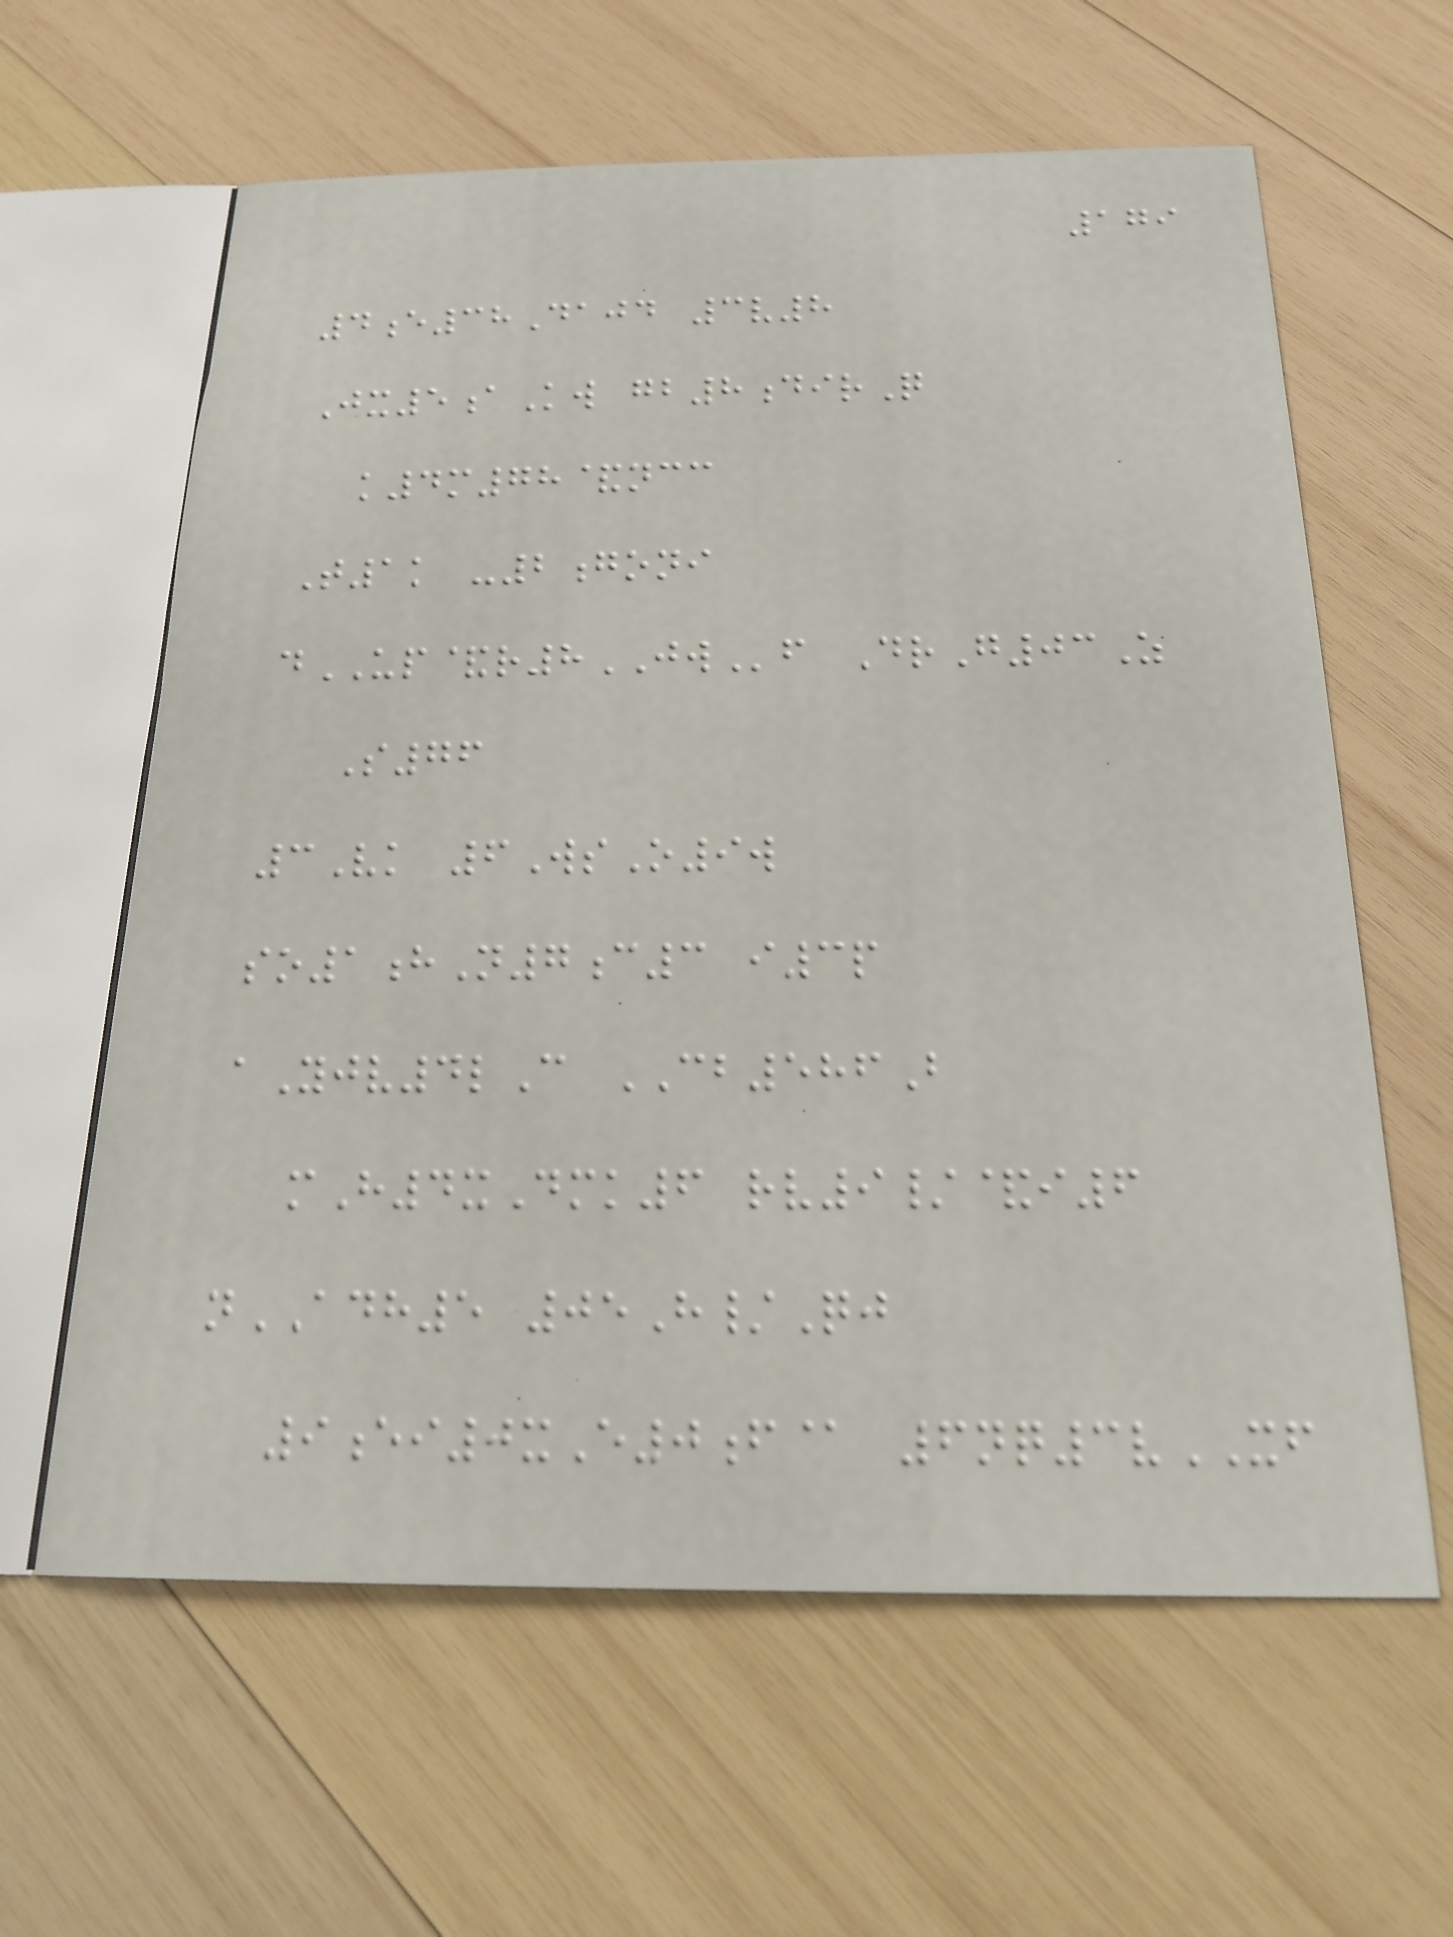179
4e38Dajd 3v8
Jx5aKw gb8dirQ
k4m78&ncc
T1k -2goni
dUP&r8JWf DrG03Z
S76
3Vk 6WsO9w
so1hN7c3 i3p
aYjv4lC CB586B
mH4xDmk6 rv9/&i6
nADH5 05H/Qj
9ei0xE0f@ 6nq3vXF
